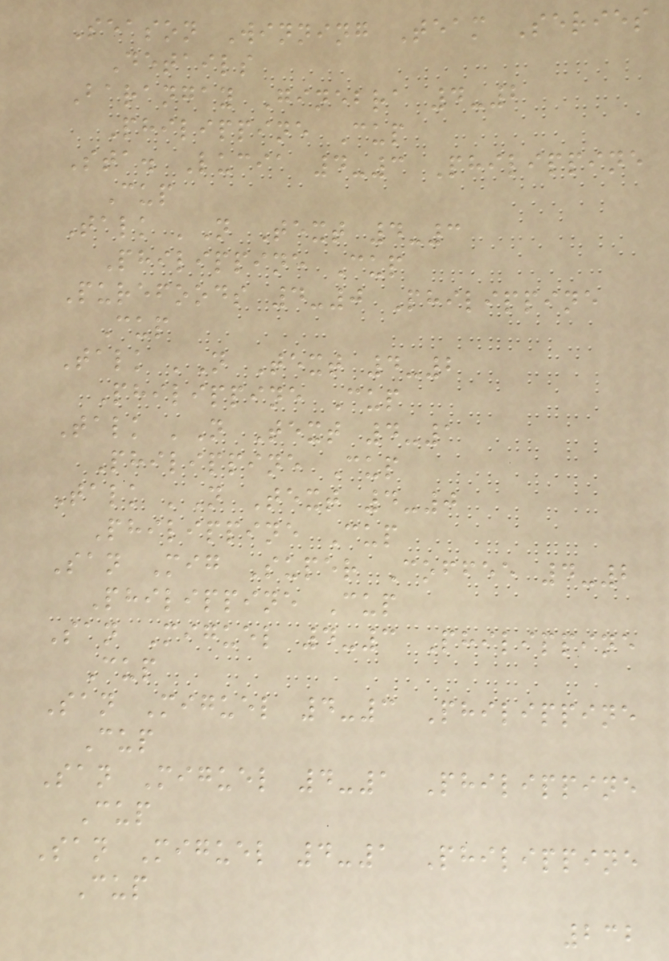Season Winning Team Series
Details
Barangay Ginebra 4-2
Philippine Cup
Sta. Lucia 4-3 Philippine
Cup
Talk 'N Text 4-3
Philippine Cup
Purefoods 4-0 Philippine
Cup
Talk 'N Text 4-2
Philippine Cup
Talk 'N Text 4-1
Philippine Cup
Talk 'N Text 4-0
Philippine Cup
San Mig Super Coffee 4-2
Philippine Cup
San Miguel 4-3 Philippine
Cup
San Miguel 4-3 Philippine
Cup
San Miguel 4-1 Philippine
Cup
San Miguel 4-1 Philippine
Cup
232
